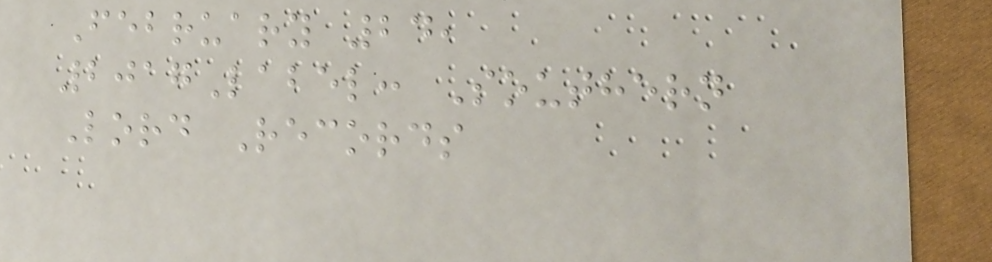February 24,
2017Label: Southern
Lord Records
